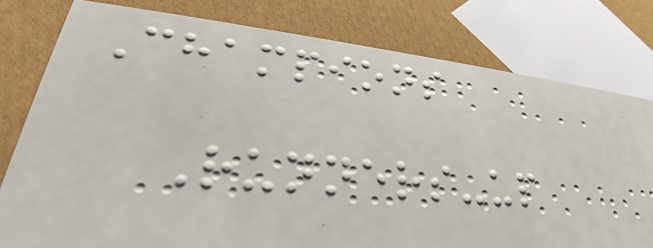Champions
Runners-up
